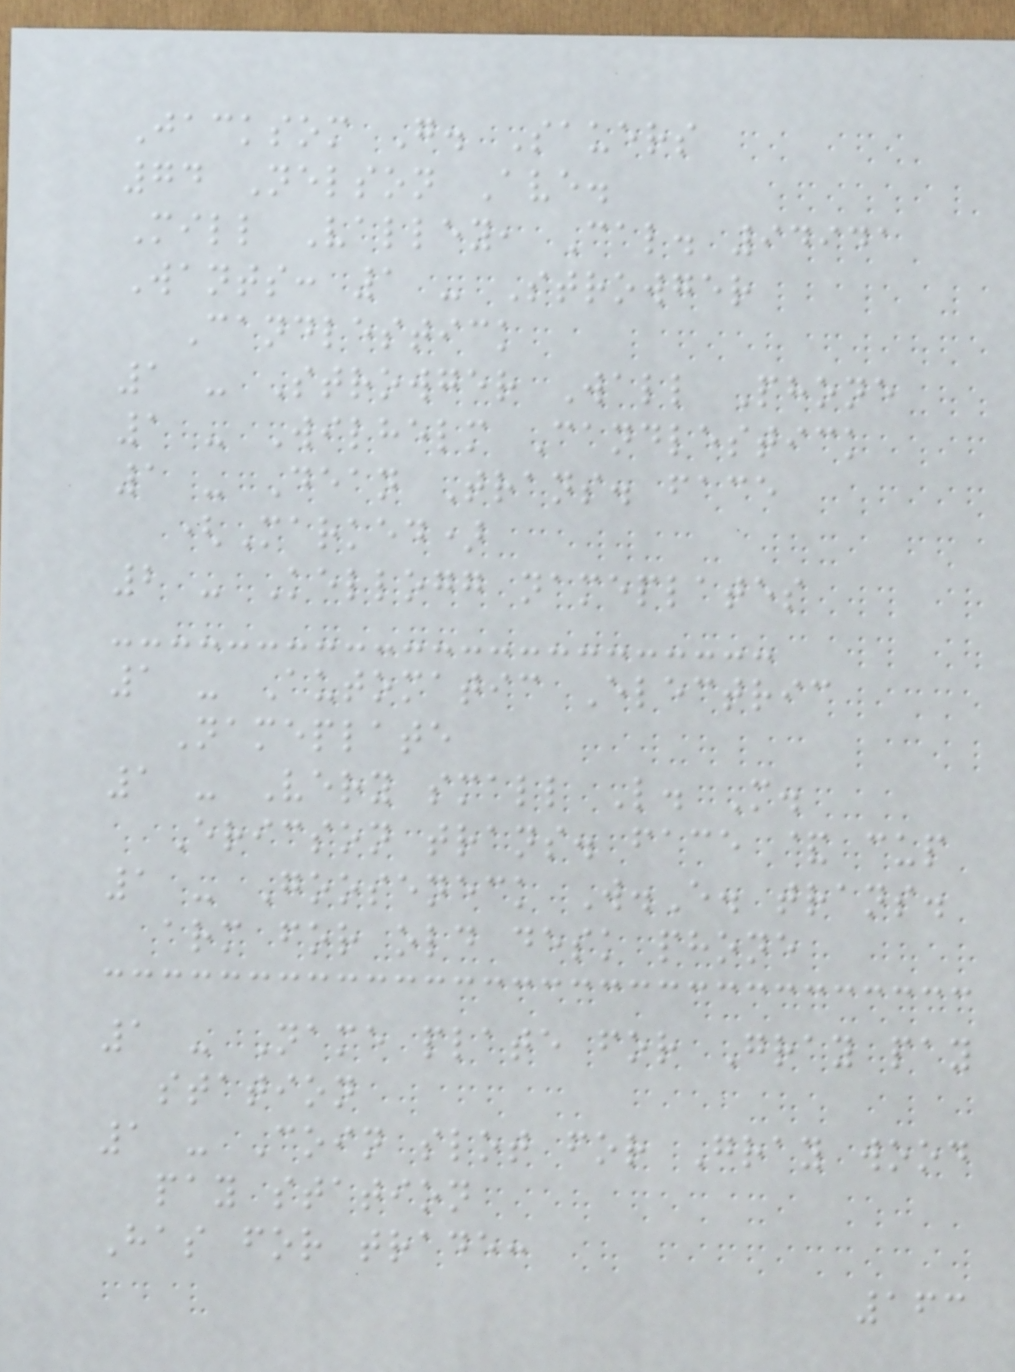Jacksom G. Sauers
74 Nelson Ave.
Mill Valley, Cal. 94941
Wants: 1 - Strowger
Candlestick
1 - Strowger Wall Phone
1 - Wilhelm Candlestick
1 - Dean Trans. face
(Marked)
2 - Kellogg nameplates
1 - Automatic Electric
Nameplate
1 - Very small L. M.
Ericson trans. face & cup
1 - Gooseneck W.E. trans.
arm for old desk phone
1 - Name plate for Gray pay
station
1 - Coin slot for Gray wood
pay station
Has for trade:
163
